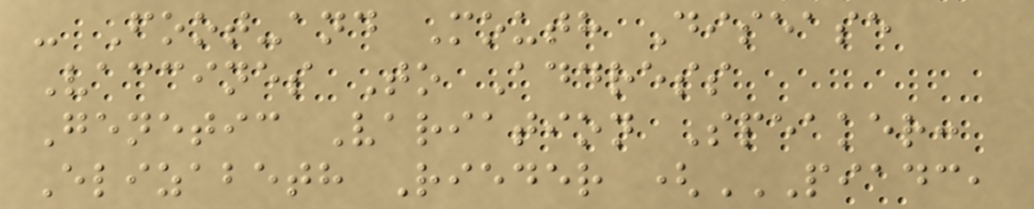- Foot-and Mouth Disease
Vaccines To Address
Genetic Variation Speaker:
Elizabeth Rieder (PIADC,
